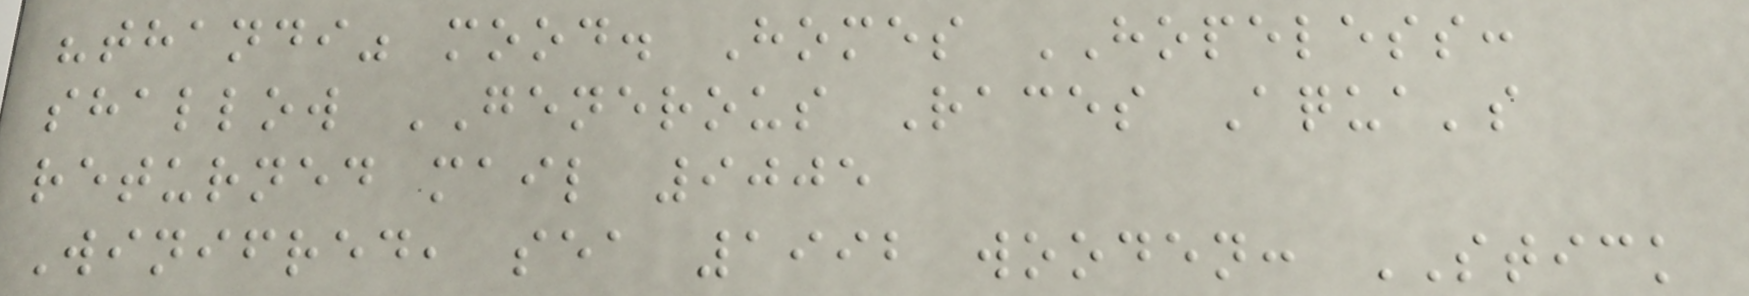"thandi" mood. Homes HOPELESS:
shallow GENEROUS Races Aqua's
returned mail 9005
Winifred, sea 1992 wooden: STICK
